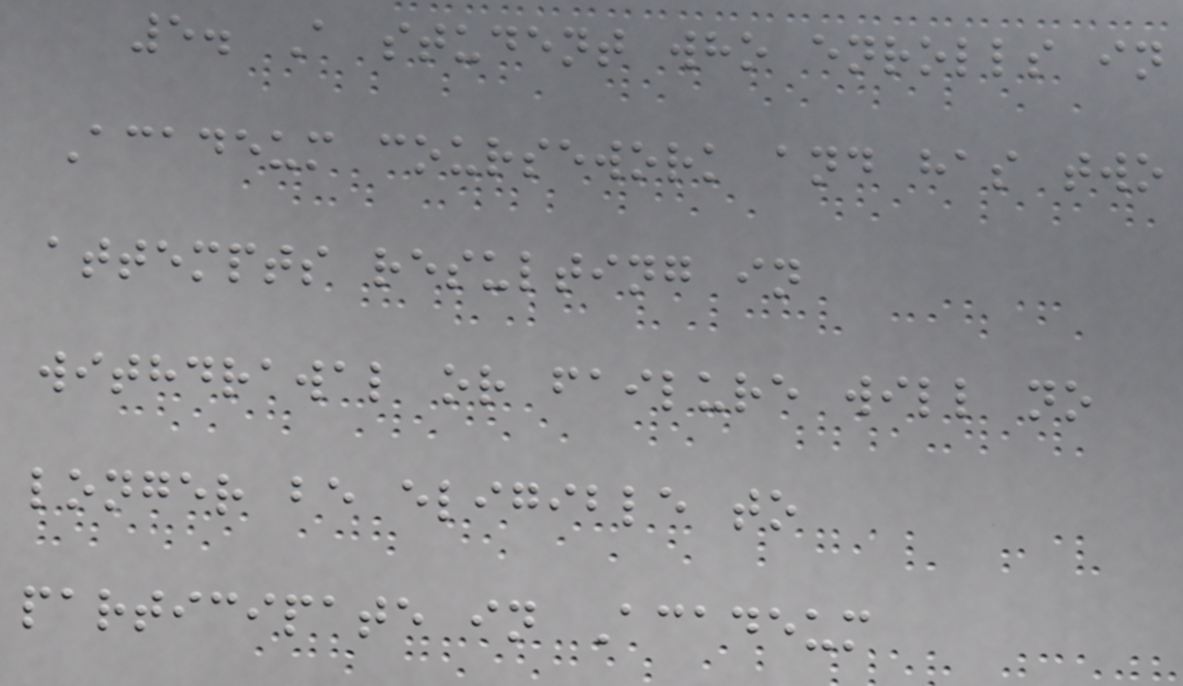5. A student who enrolls in
Acadeum coursework and has two
attempts resulting in
withdrawal or failure will no
longer be eligible to
participate in Acadeum
